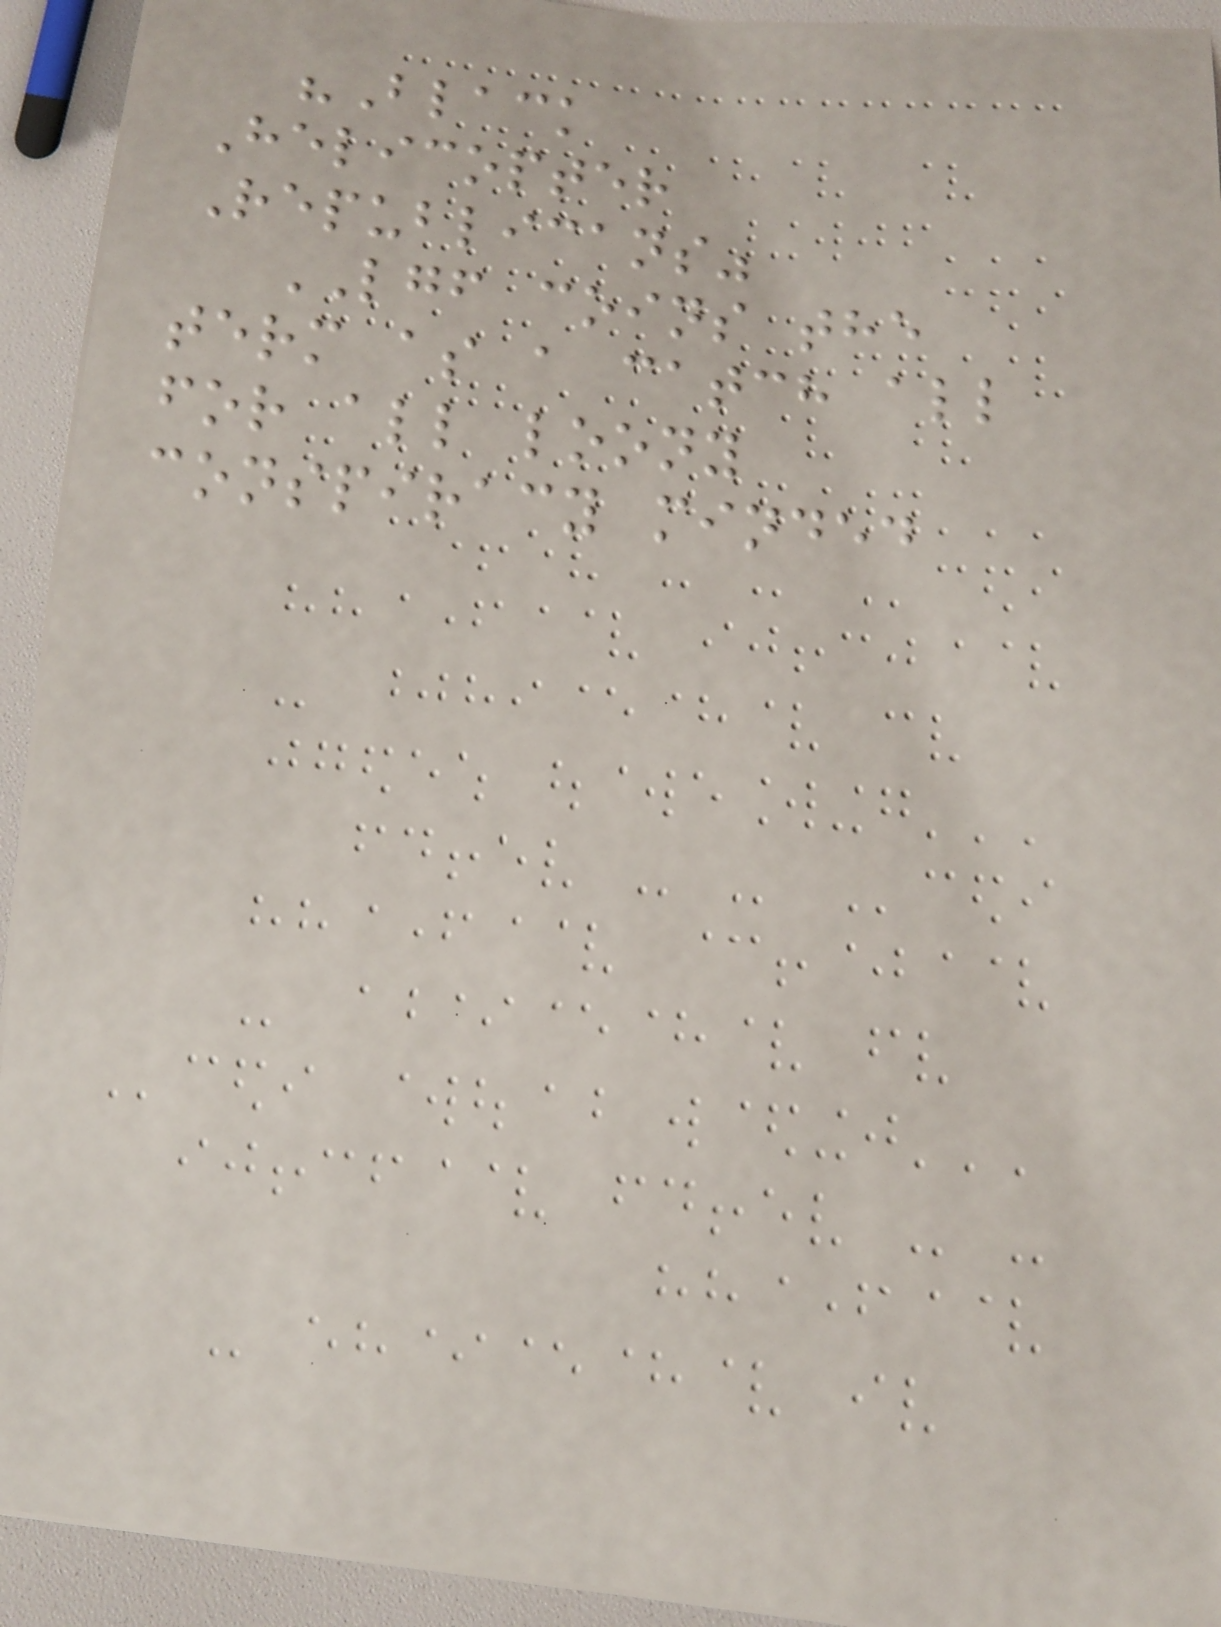"Black
Helicopter
Republicans"
LGF coins the
term as a catch all
for all loony
conspiracy minded
